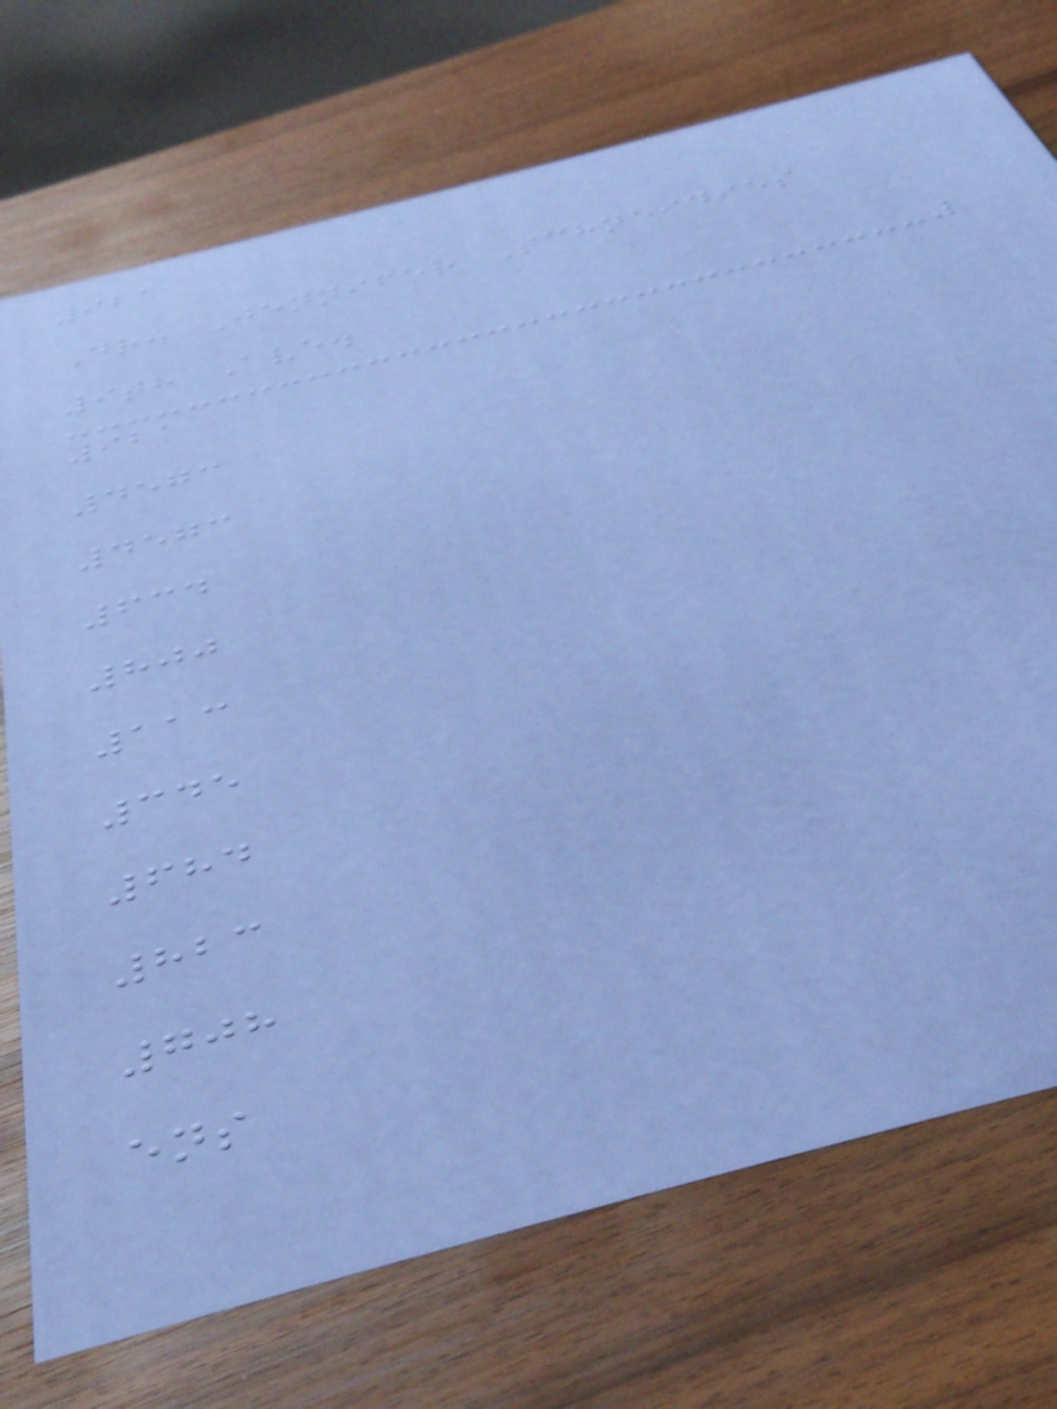921
Dr. Jennifer Schneidies
9th Ave.
921
4573
4573
634
800
113
345
684
823
708
ens
